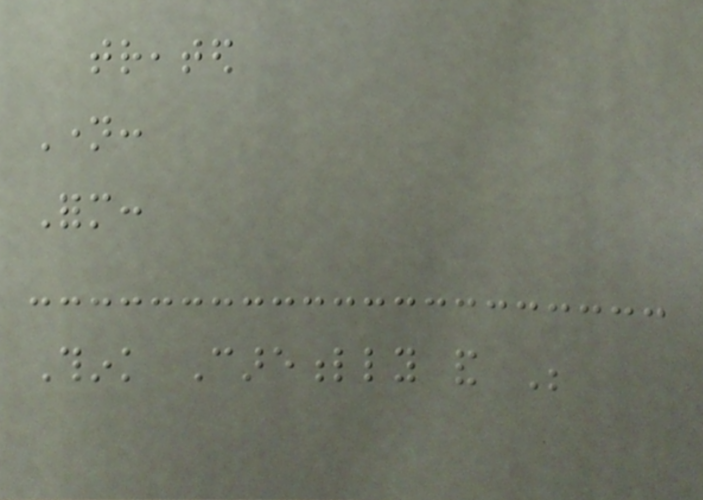treated
Name:
Form:
Think Carefully and Be
